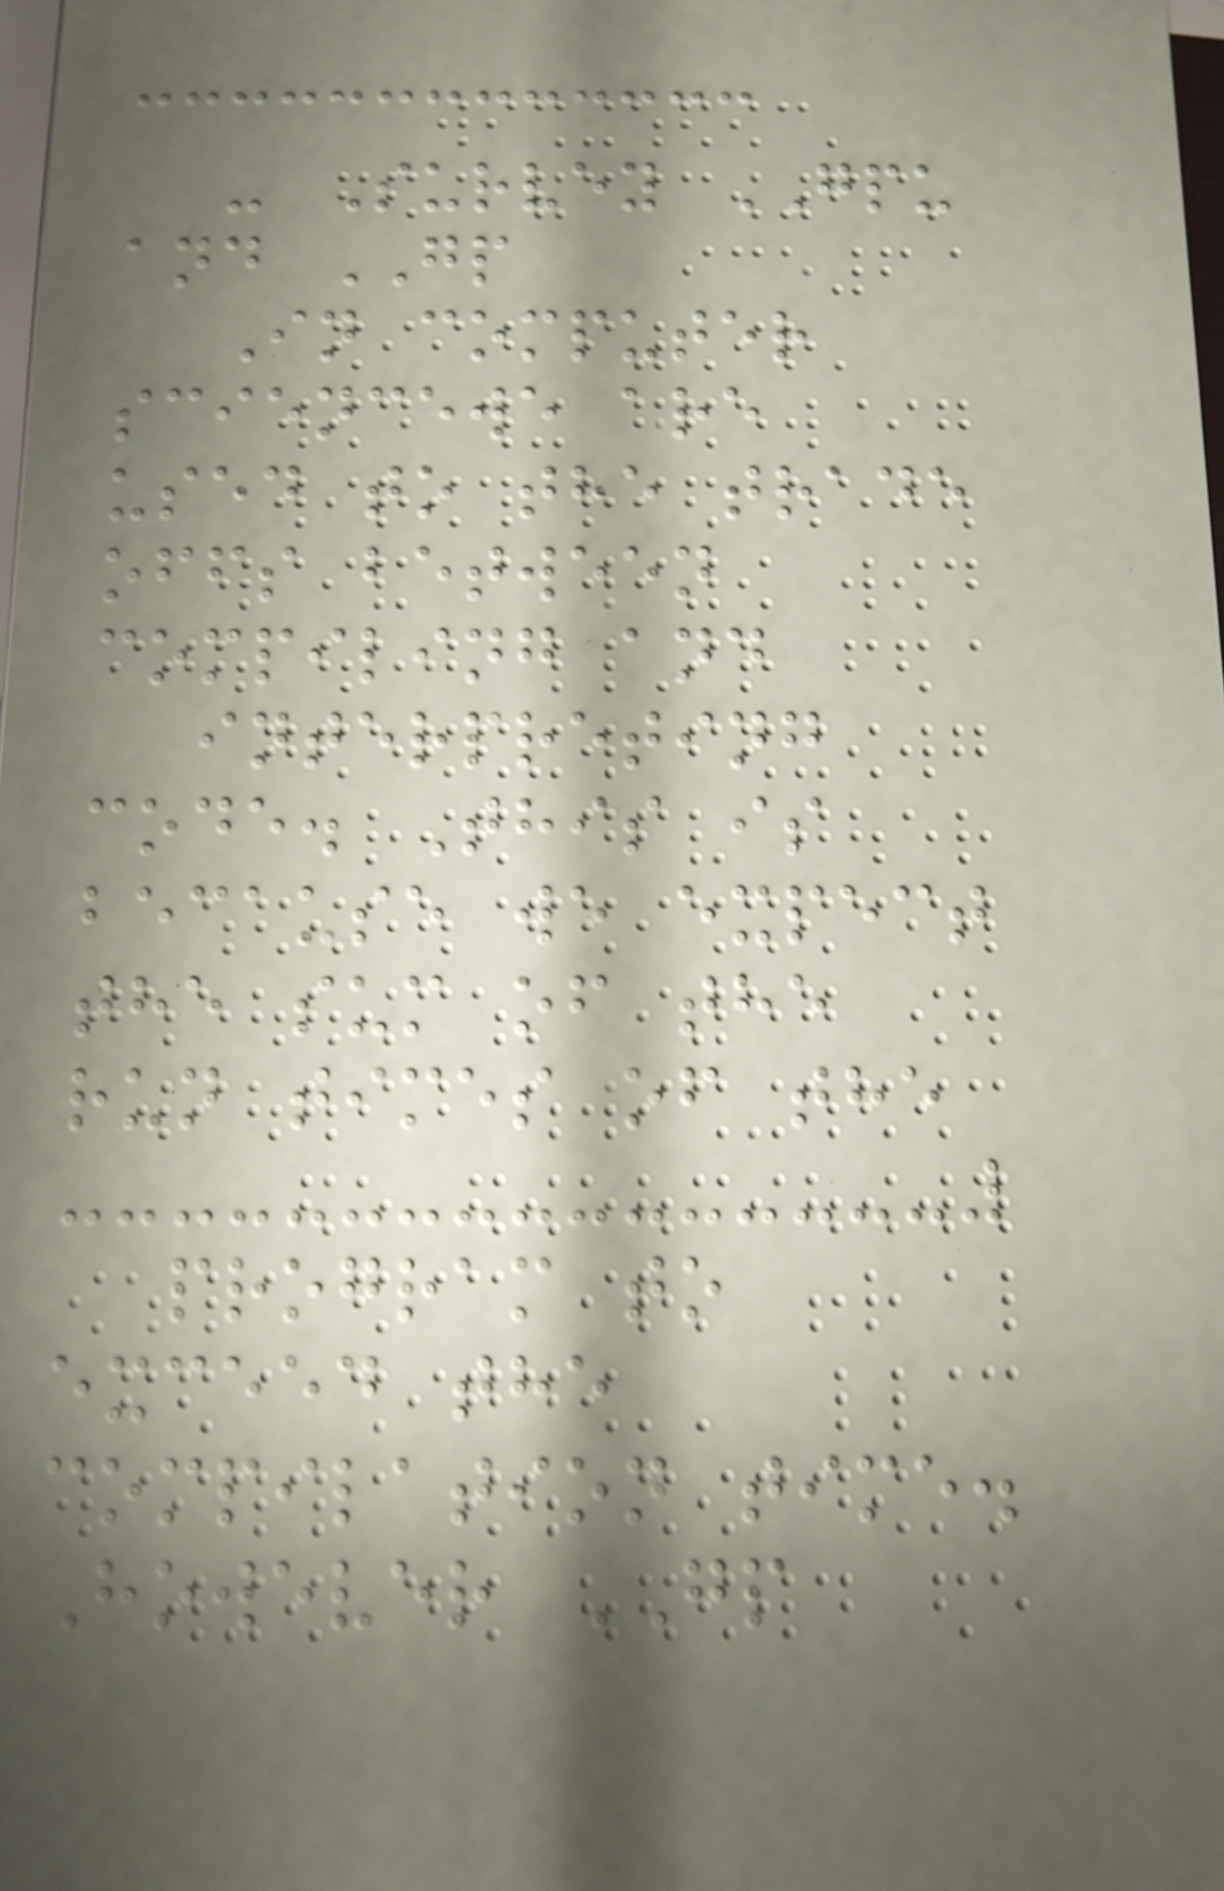- Survey GPU
and GP
In computer
sciencewe are
used to the trade
offs between
compiling and
interpreting
code. This is
because we expect
the sum of the
run times of the
program to
exceed the
compilation time.
However GP
